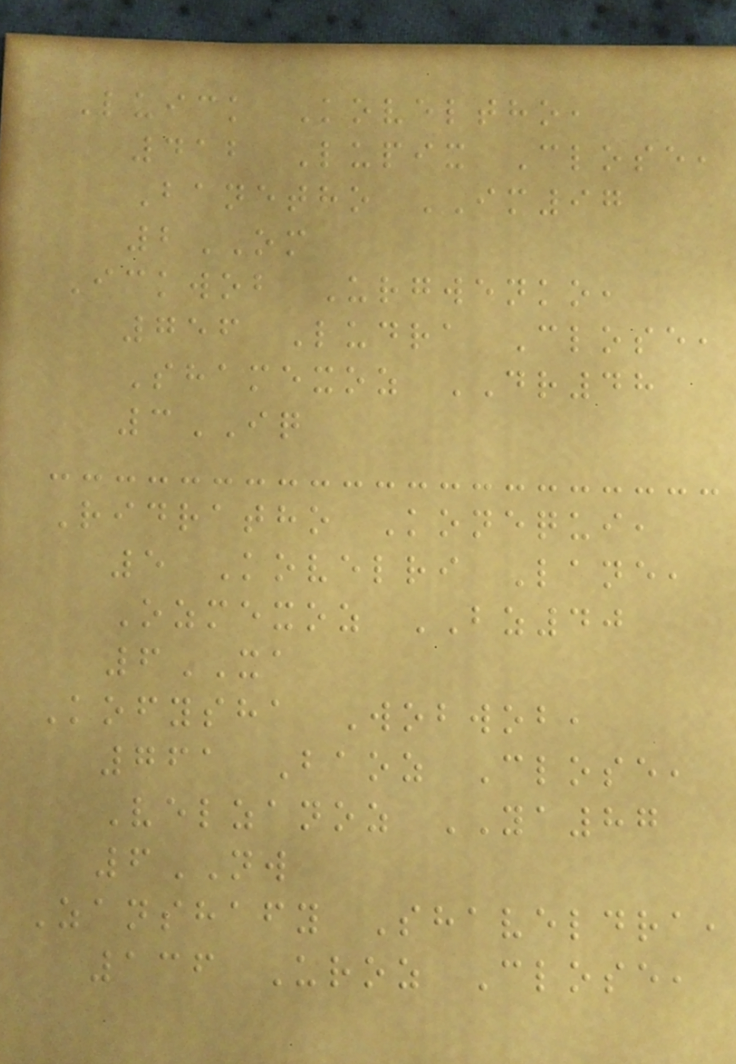Luick Koveltho,
412 Lupix Close,
Banetho IM97
2OM
Ickwob Urgwenko,
756 Ludra Close,
Shamexoz DR48
3IQ
Ridratho Konequi,
5 Kovelri Lane,
Ozmexoz BZ40
6XA
Kofysha Wobwob,
761 Baoz Close,
Velzanoz YA87
6NW
Zanshafy Shaveldra,
136 Uroz Close,
